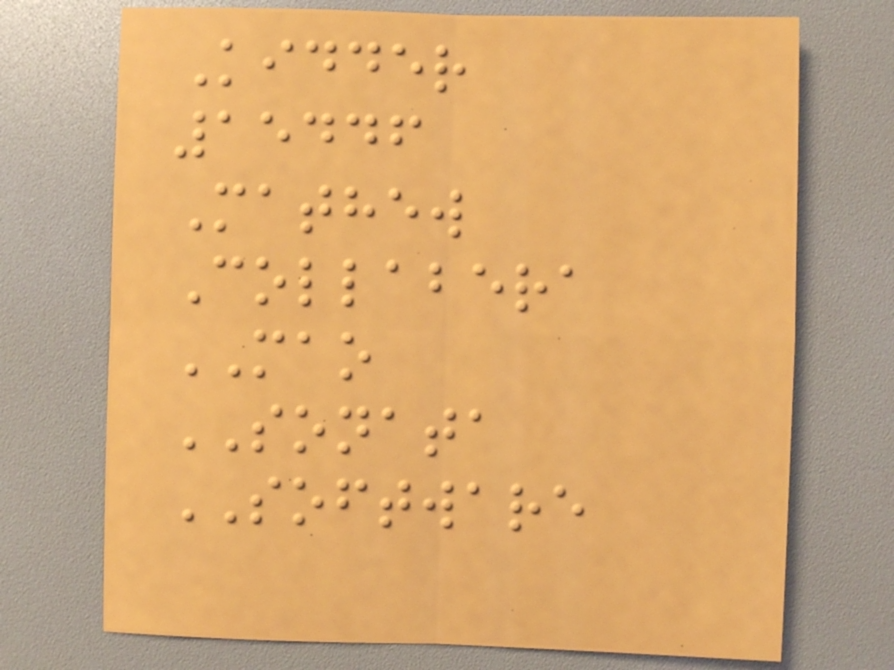Kidder
15446
Mathew
Collabera
MAO
SONATA
SOFTWARE
